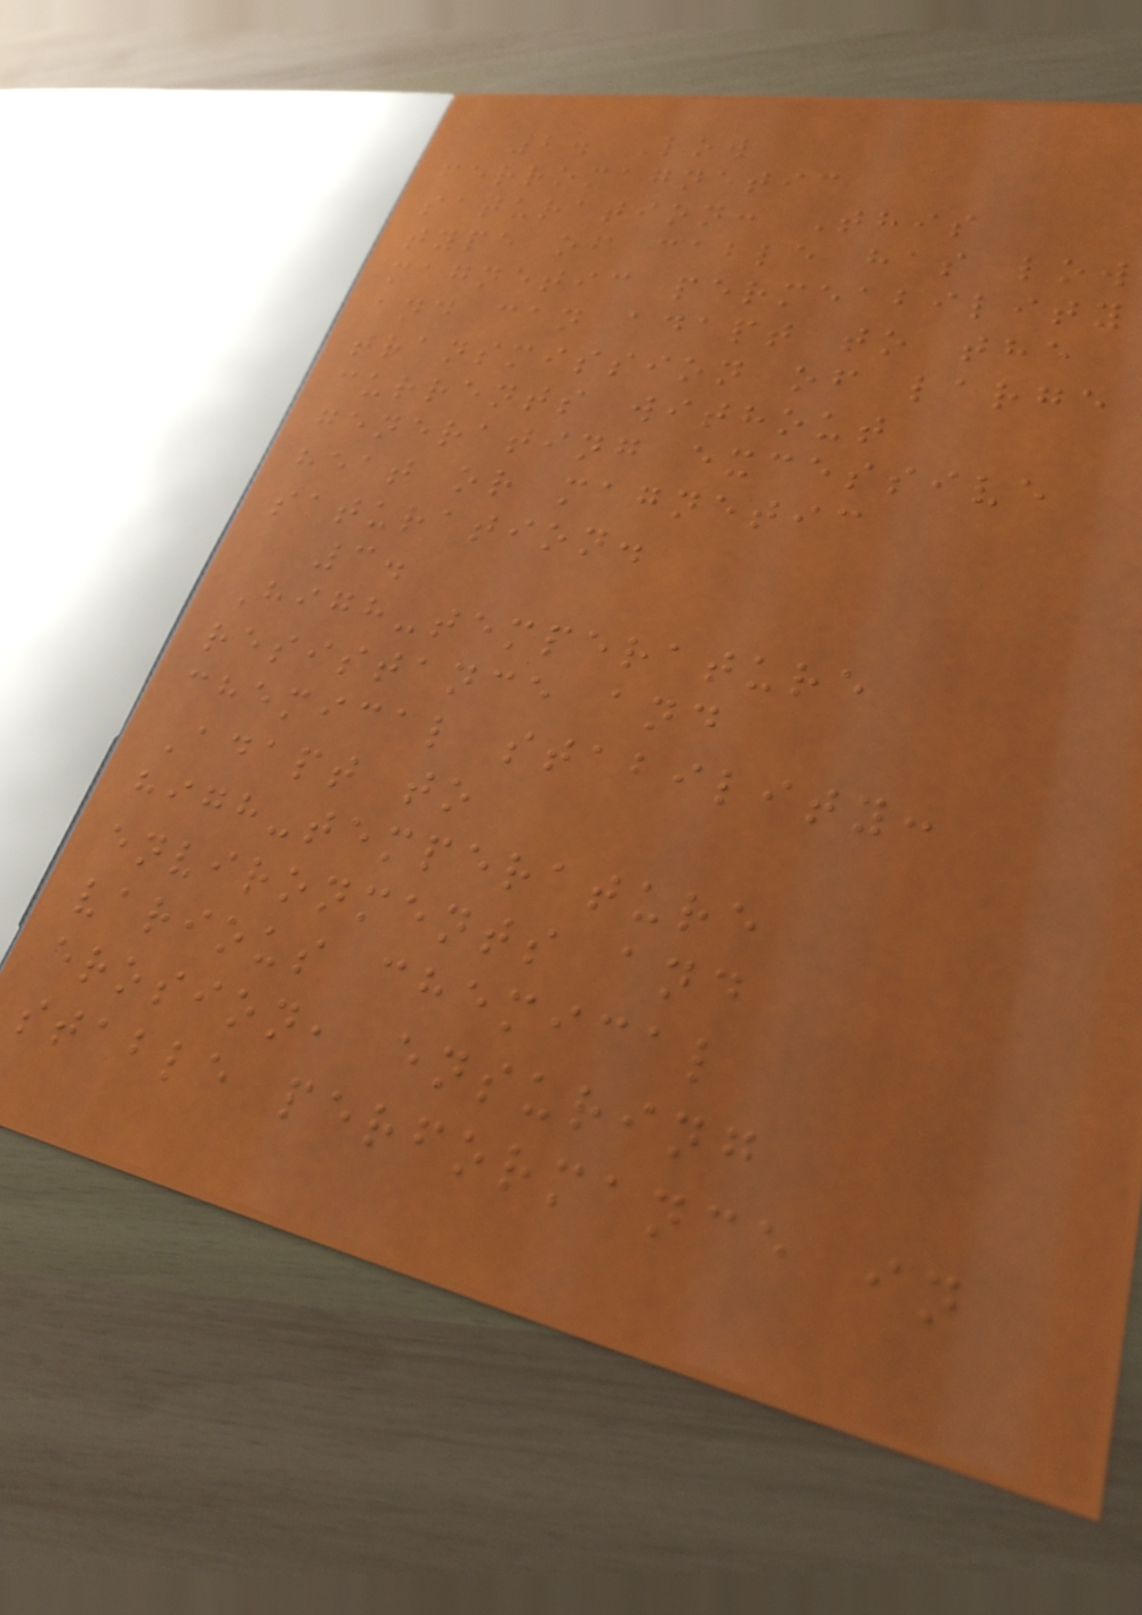2. Low
ferromagnetic
saturation: This
type of cable has low
magnetic permeability
and can adapt to the
transmission of large
currents without
generating excessive
heat or magnetic
saturation.
3.
High-temperature
resistance and
chemical stability:
Adapt to
high-temperature
environments and
various chemical
erosion, ensuring
stable performance in
